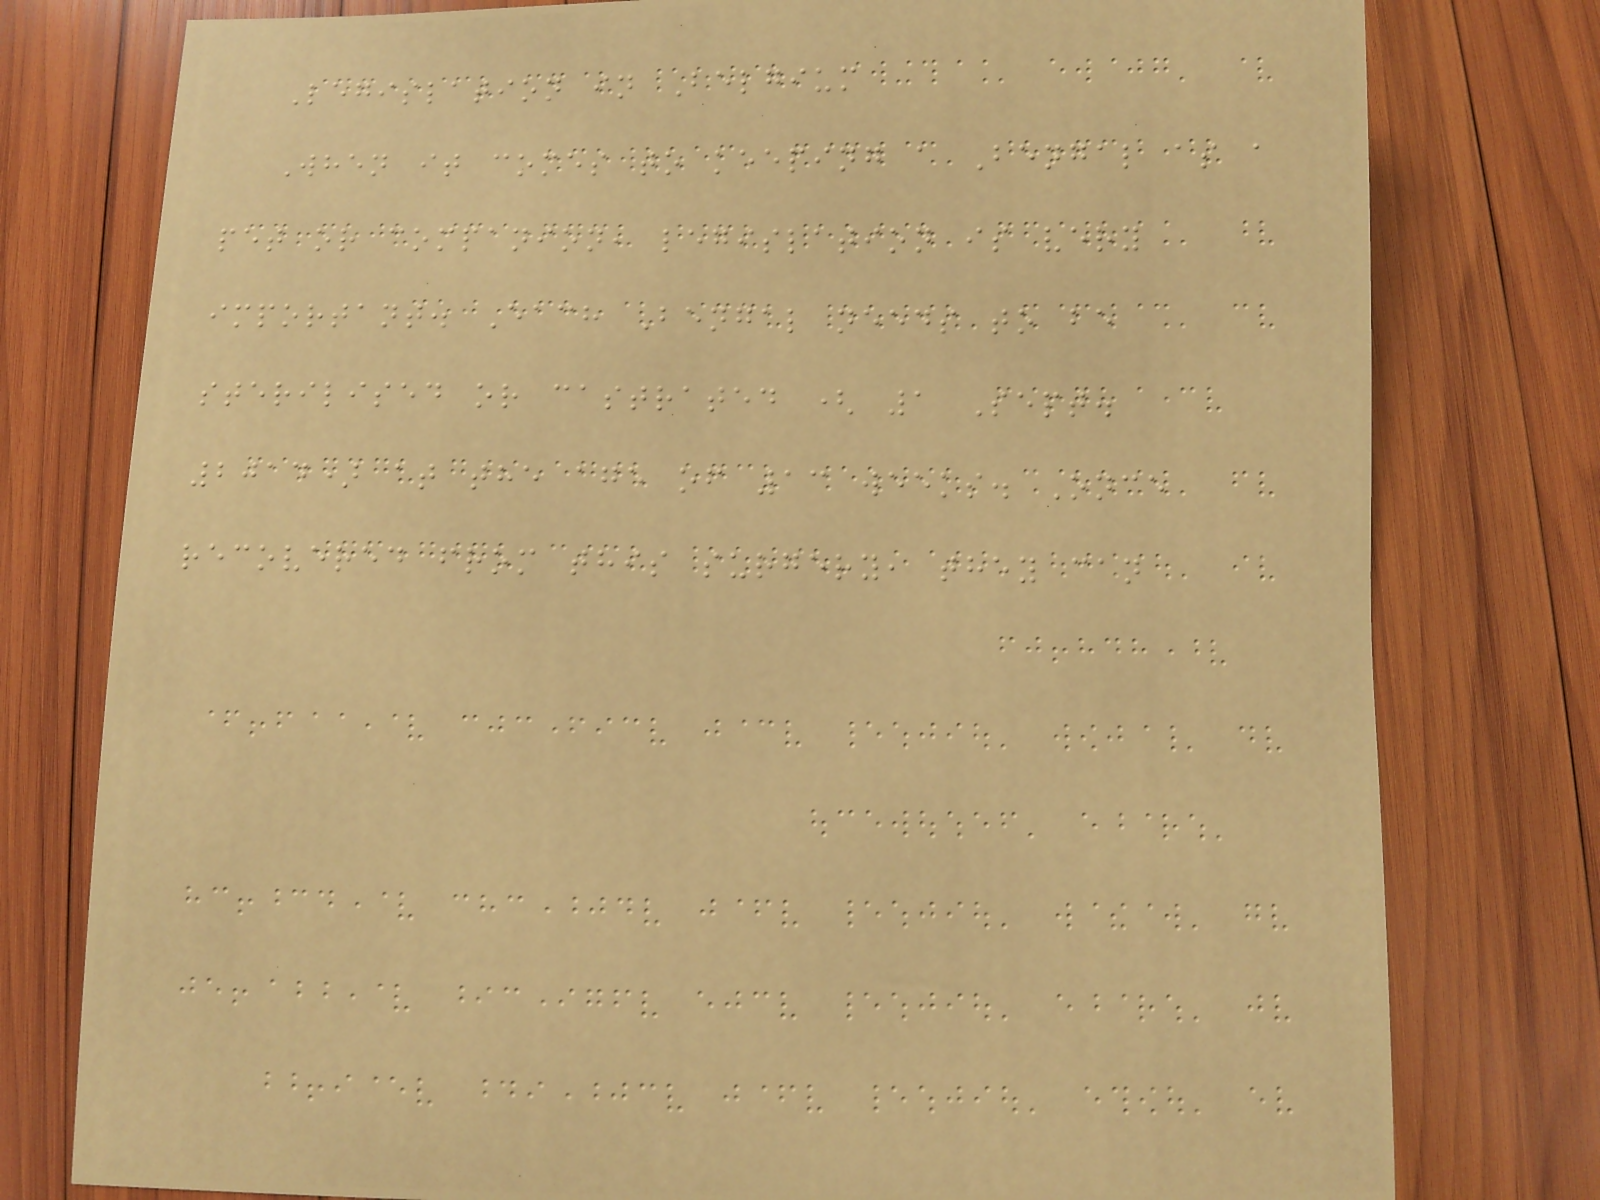Legislation in Belgium
When it comes to keeping a Bengal as a
pet or companion, legislation is very
important. Each Bengal needs to be
sterilised or castrated ( 1 Sept.
2014) at the age of 13 weeks. Once
recovered from this surgery, they can
